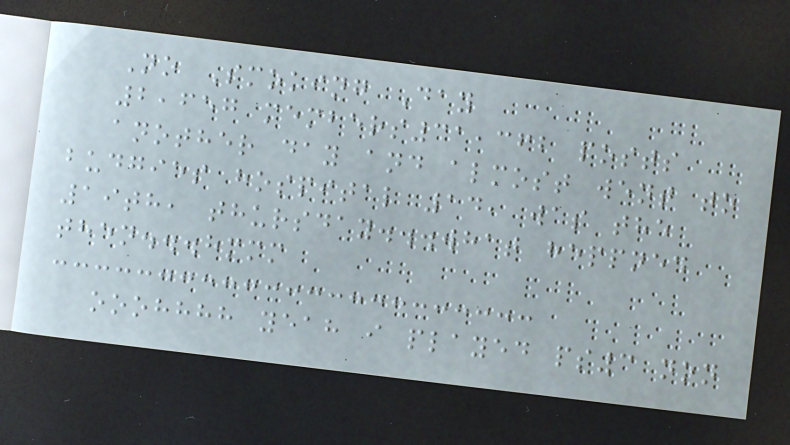No Smoking Day
2,657 members31,362 posts
another day and almost went to
budgies hospital 14, was the
19th, thursday...what heppned
then...hmmm
ooohhhh yeah i played ps3 non
